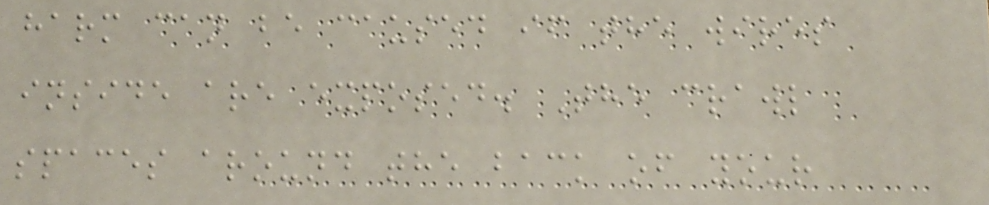harm can be caused if the wires
inside are exposed. The crawl
spaces around the back of your
